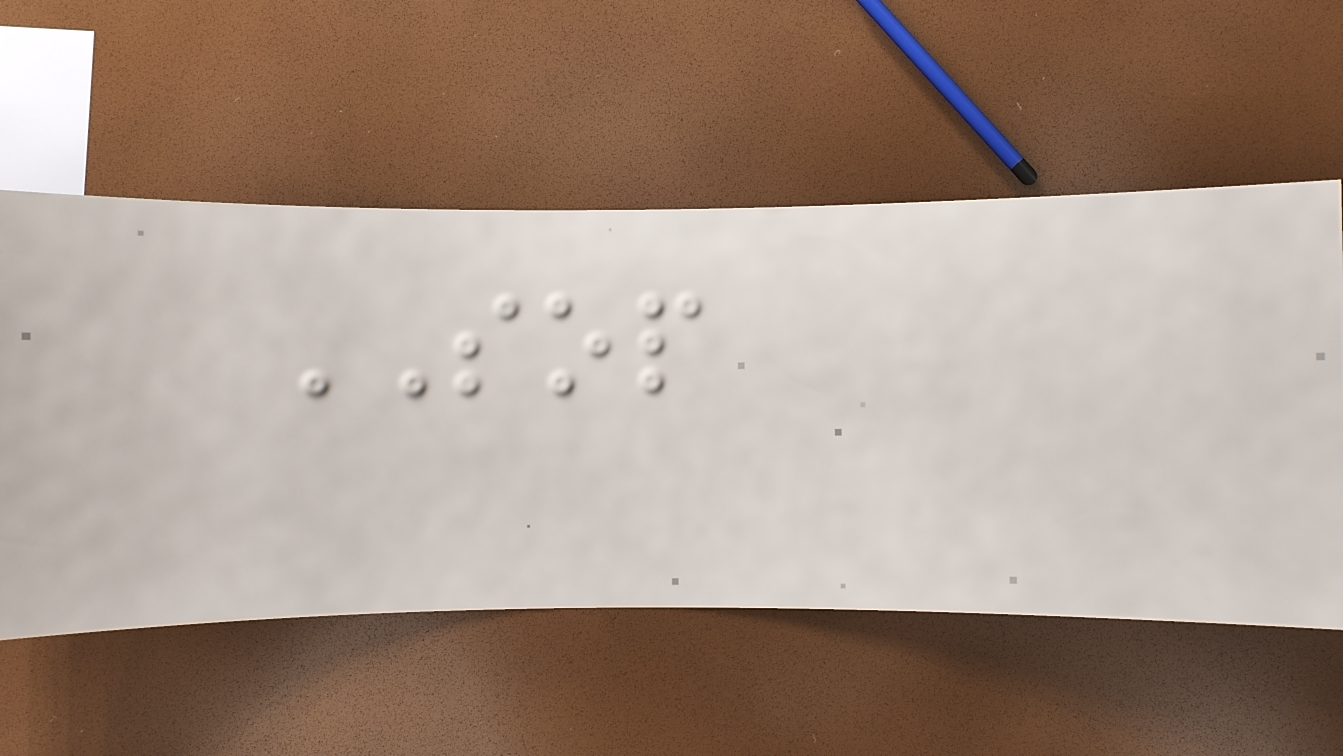SOP
